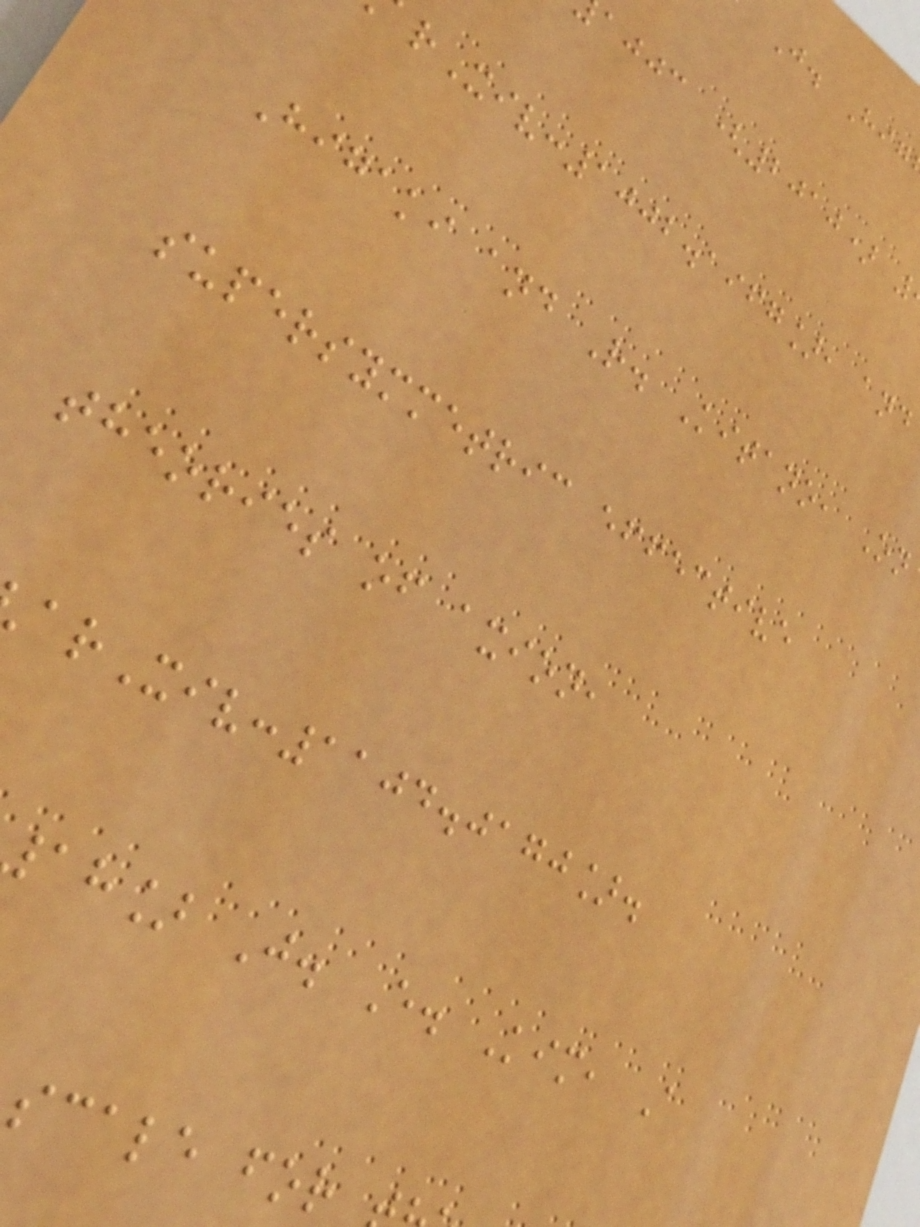J. Hig
ajjc (2010)
rXiv:1002.1967], and
Higaki and R. Kitano, On
supersymmetric effective
theories of axion,
arXiv:1104.0170].
ah] J. E. Kim, A
scale for
